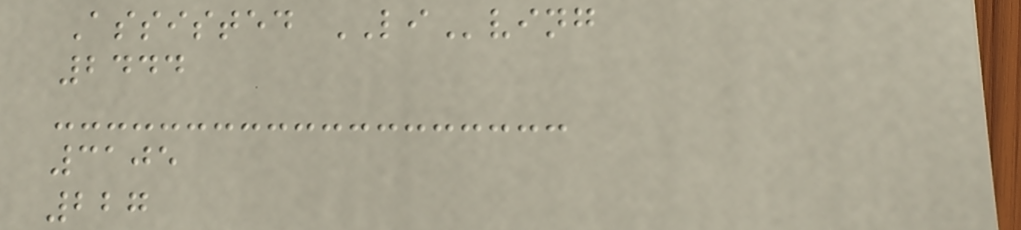Assisted LIving
2444
3105
227
